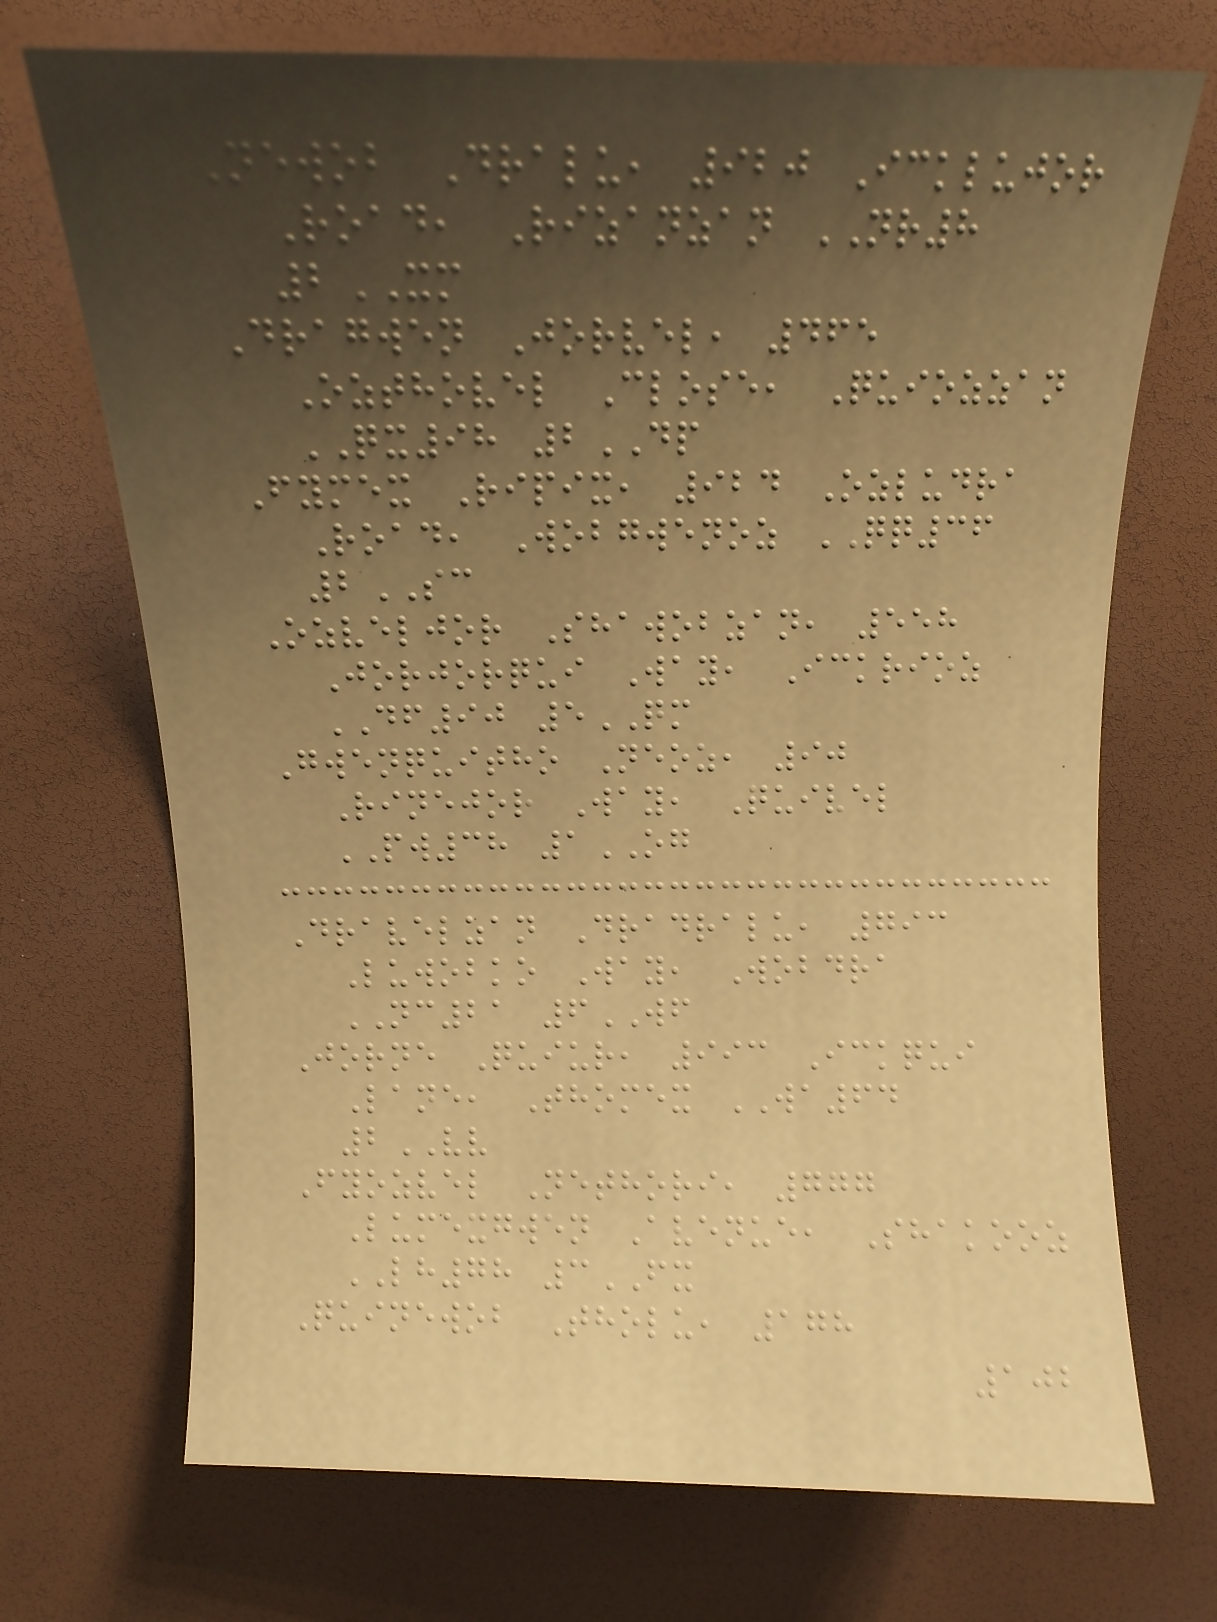Newob Dralu, 920 Icklujor
Road, Rizanzan NR8
2XM
Dragwen Jorvel, 465
Ozthovel Close, Quiozzan
QX98 2DP
Fymex Ripix, 924 Ozludra
Road, Wobgwenoz QQ36
2SC
Ozveljor Shawobzan, 558
Jorjorqui Way, Ickrioz
DF90 5QM
Gwenquitho Neoz, 90
Rinejor Way, Quivel
PW38 1OG
Dravelzan Dradralu, 793
Luwobko Way, Wobdra
NC21 6WF
Jorne Quiur, 993 Ickqui
Lane, Thomex WA64
2VV
Fyozvel Nethori, 777
Lumexgwen Avenue, Shakooz
LH78 3FX
Quinewob Tholu, 178
102
